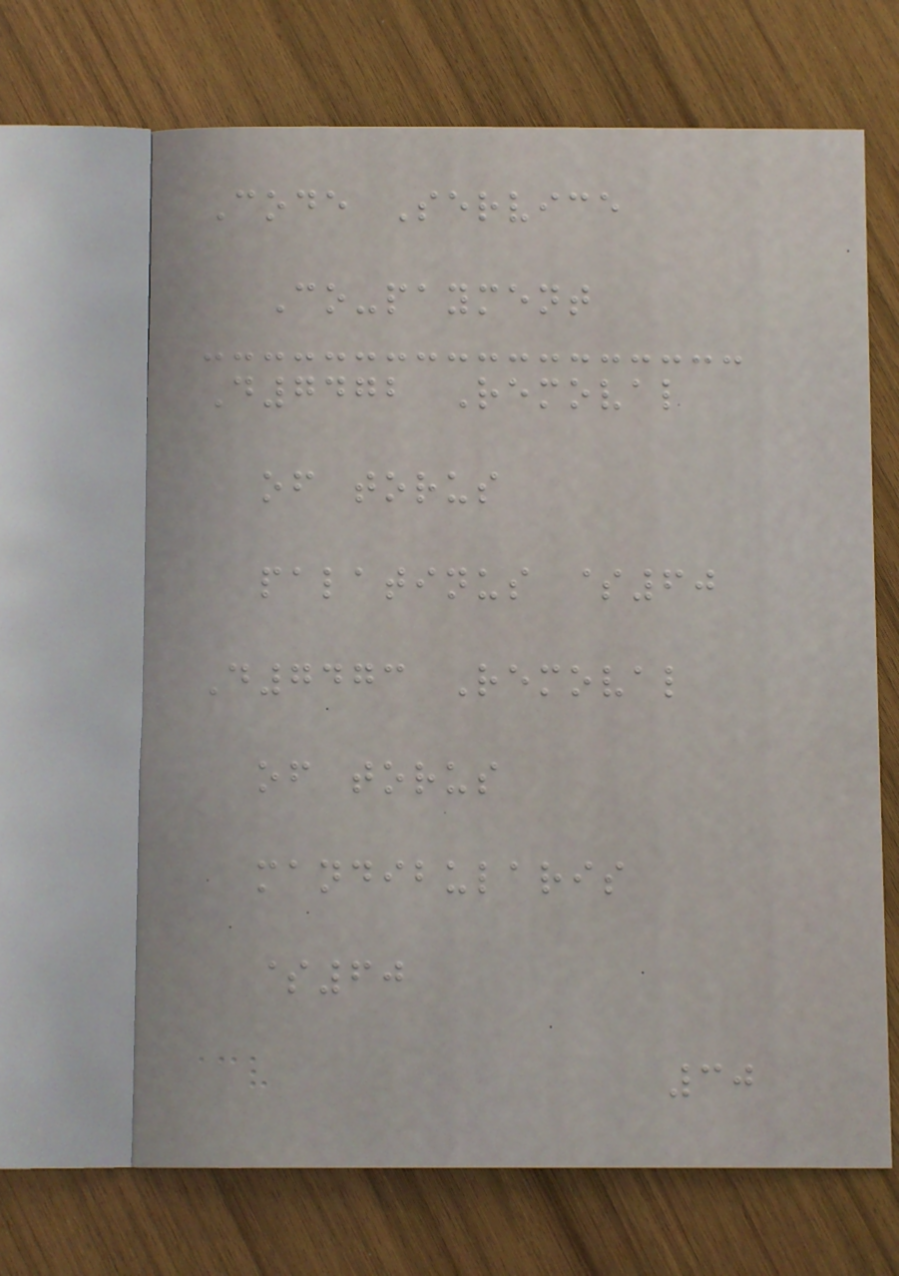Code Service
Co-payment
D7472 Removal
of torus
palatinus $60
D7473 Removal
of torus
mandibularis
$60
30
